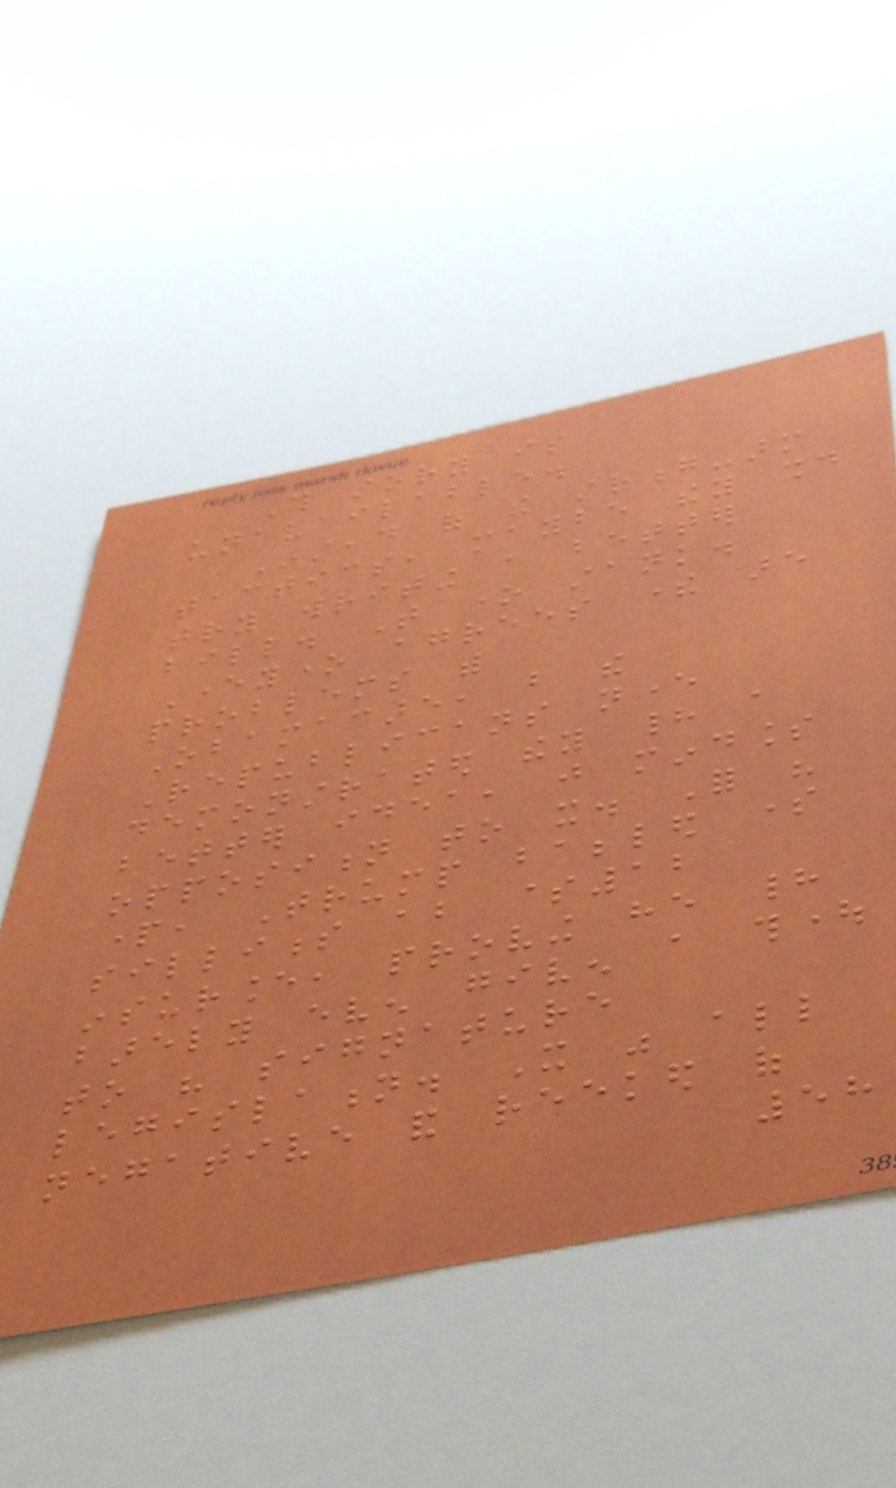This story is
unavailable.
Instead of the strong-arm
tactics, maybe they should
try writing a better
bill. That one stank.
Everyone agrees there are
problems with
Obamacare, but the
Republicans never
demonstrated they had a
better idea, just mindless
opposition to it. For his
part, Trump babbled some
silliness about $12
insurance, proving he had
barely even given a thought
to his signature
legislation. It was all
negative and reeked of
58
